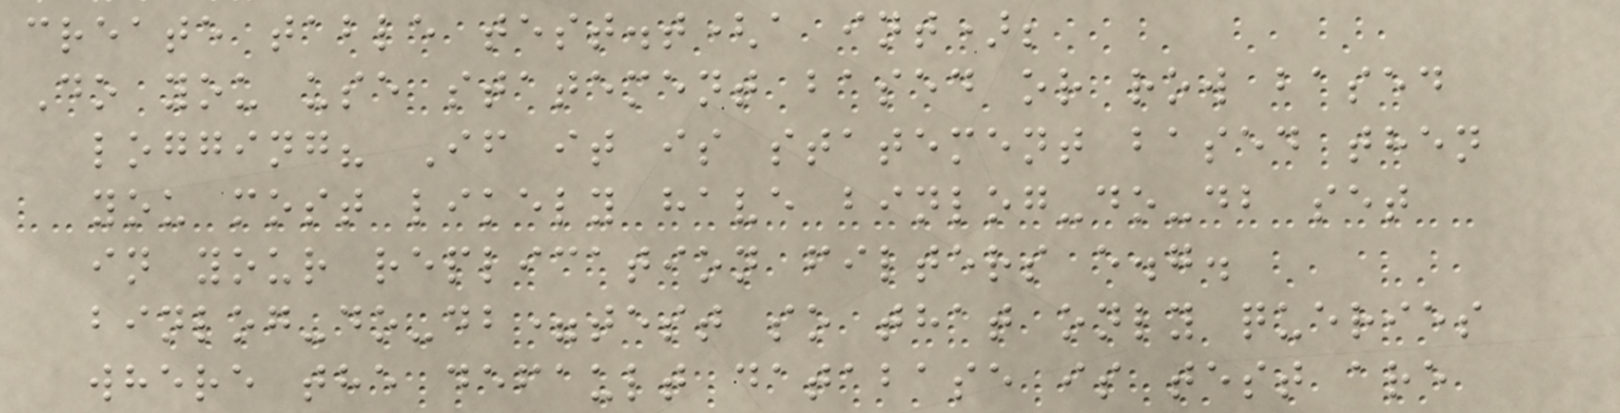create table test.t(a int);
Do you use statement based or row based
logging? If it is statement based then
you most likely have binlog-do-db set
in your replication filters e.g.
binlog-do-db=test so that only queries
where the default database is test are
